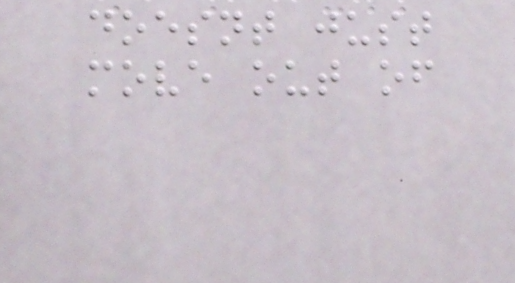doesnt just
move out of
